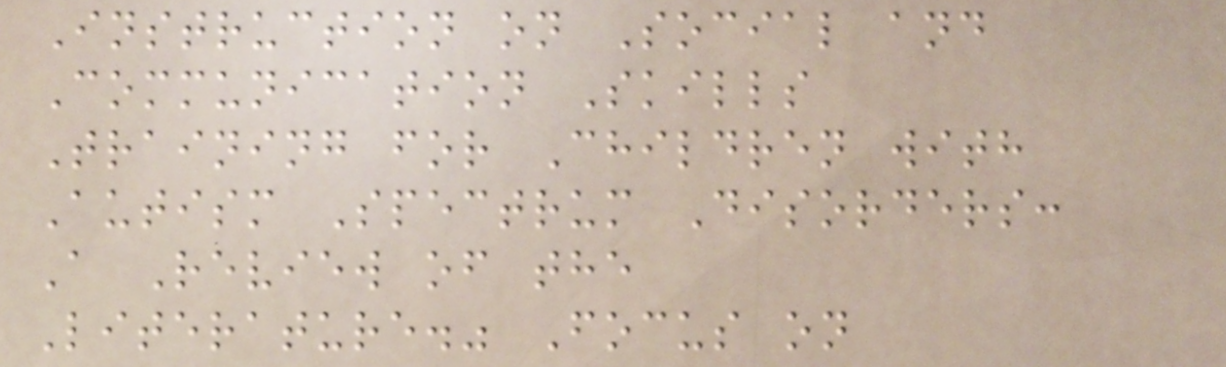Instruction on Social and
Communication Skills
Training for Children with
Autism Spectrum Disorders:
A Review of the
Literature." Focus on
